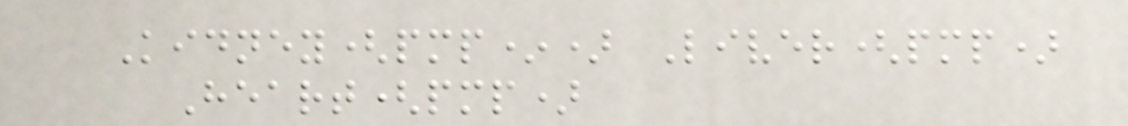Kidney(pmp*) Liver(pmp)
Heart(pmp)
